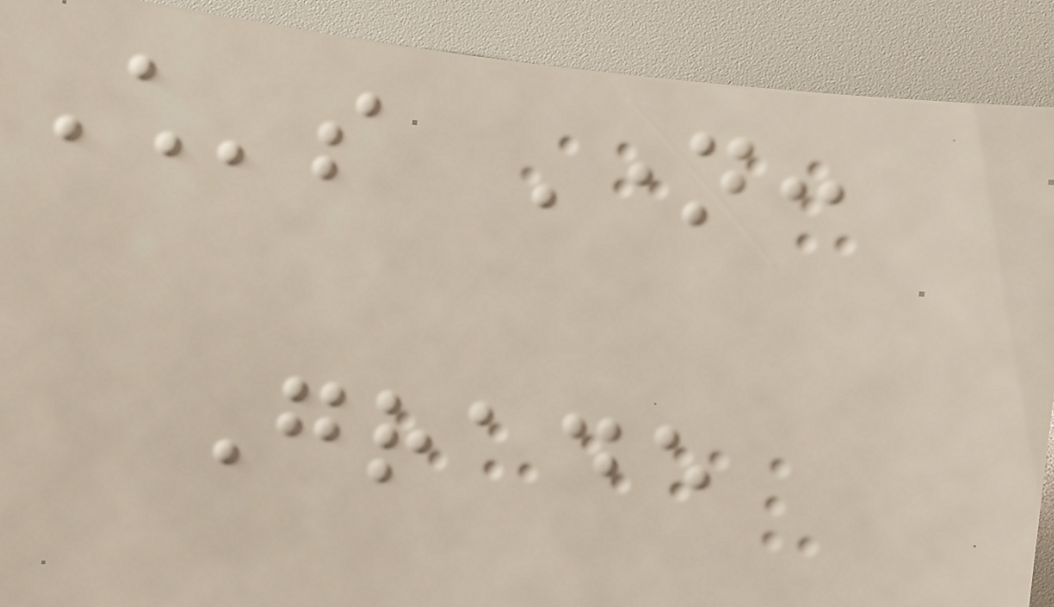Child's Name:
Grade
